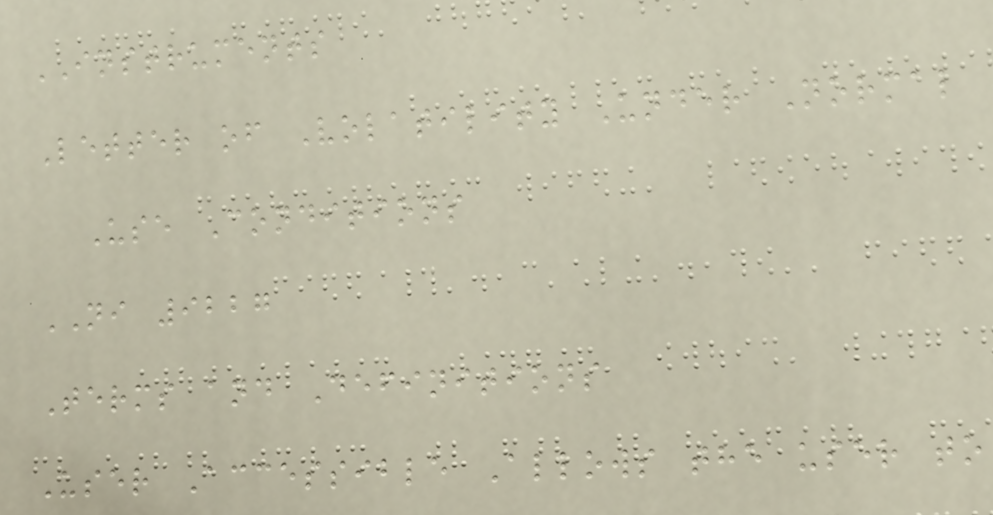INSTRUMENTS
Letter of Volatility Under Normal
Use Conditions
NI 9227
Terms and Definitions
User Accessible Allows the user to
